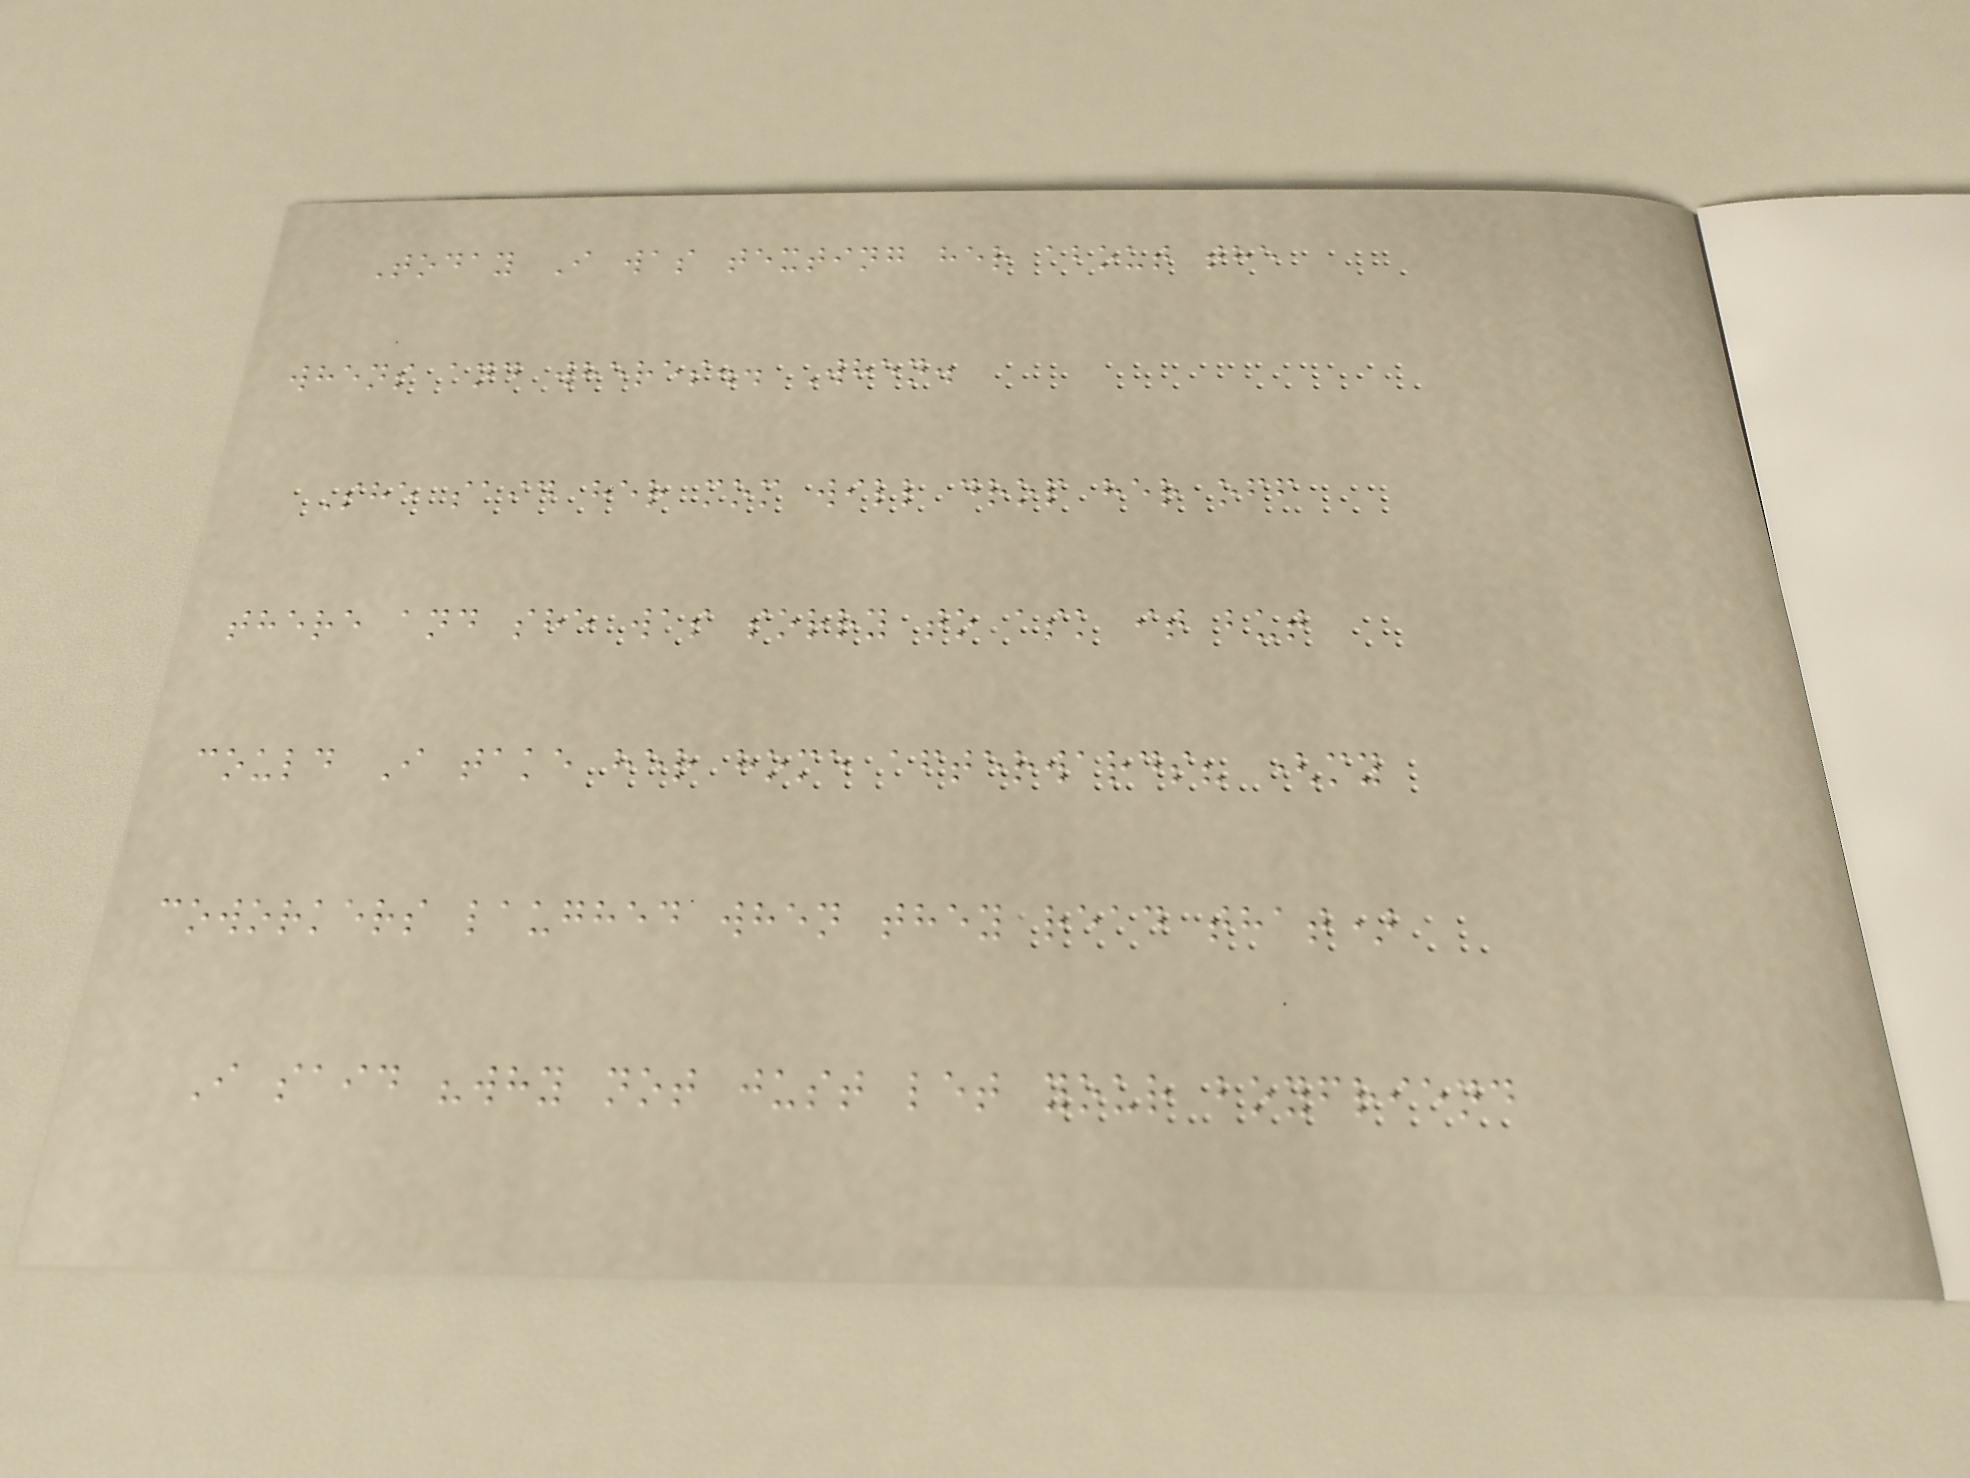Today I was texting her about the
whens and wheres.. When.
She said her mom will drop her off
there and she was sorry to ask it but
could I take her home afterwards? (my
coworkers laughed when they read that)
I said "why not just let your boyfriend
